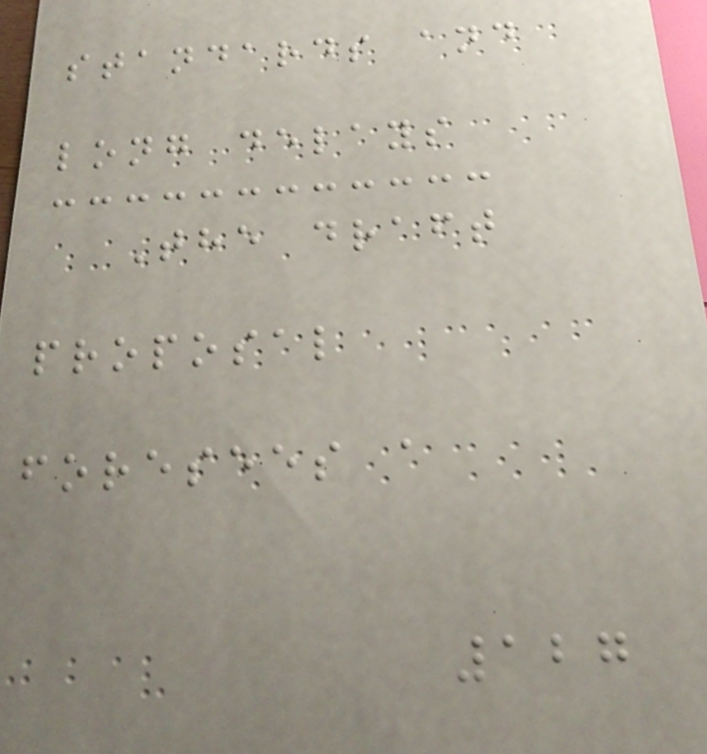standards and
long delays
The draft
proposal
foresees a
127
